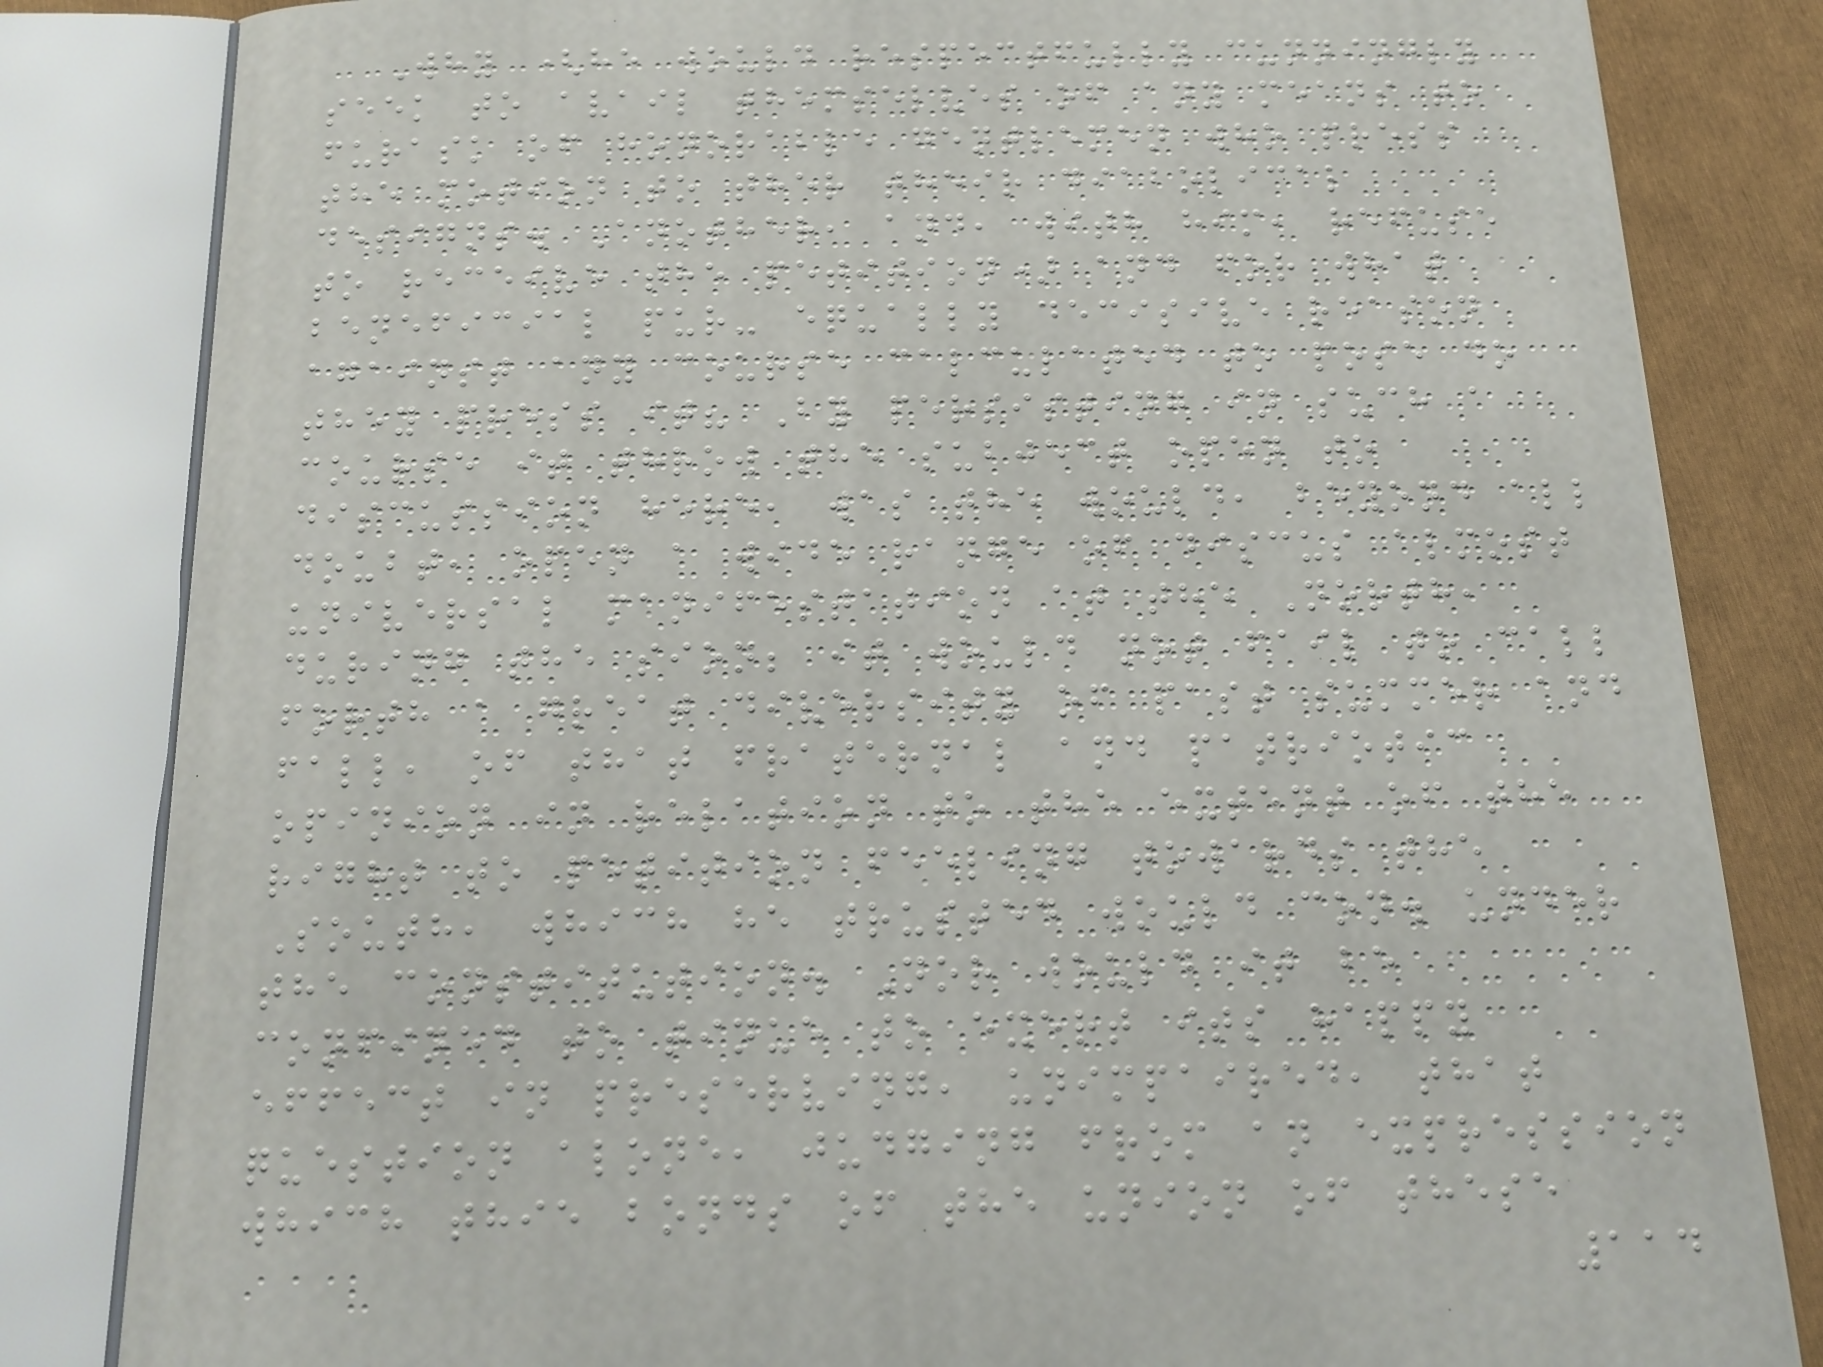Why (he would respectfully cunningly
seek to avail themselves of any means to
furask of honorable gentlemen who press
the motion to ther their diabolical
designs. Another, and, with him, refuse
to receive the petition) and for what
beneficial pur- equally decisive reason
against any course calculated to pose do
they press it? By persisting in such a
course it throw the subject open to
discussion here, was the would, beyond all
doubt, open a wide range of discus almost
universal manifestation at the North,
during the sion; it would not fail to call
forth a great diversity of past summer and
fall, of that fraternal and patriotic
opinion in relation to the extent of the
right to petition feeling towards the
South, which he trusted would con. under
the constitution. Nor would it be
confined to tinue to exert its happy
effect in preserving, unimpaired, that
question alone, judging from an expression
which thie bonds of the union of these
114
